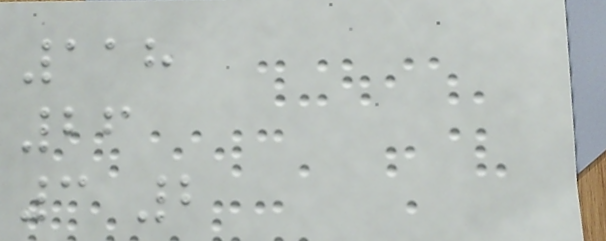118
26
3 2
